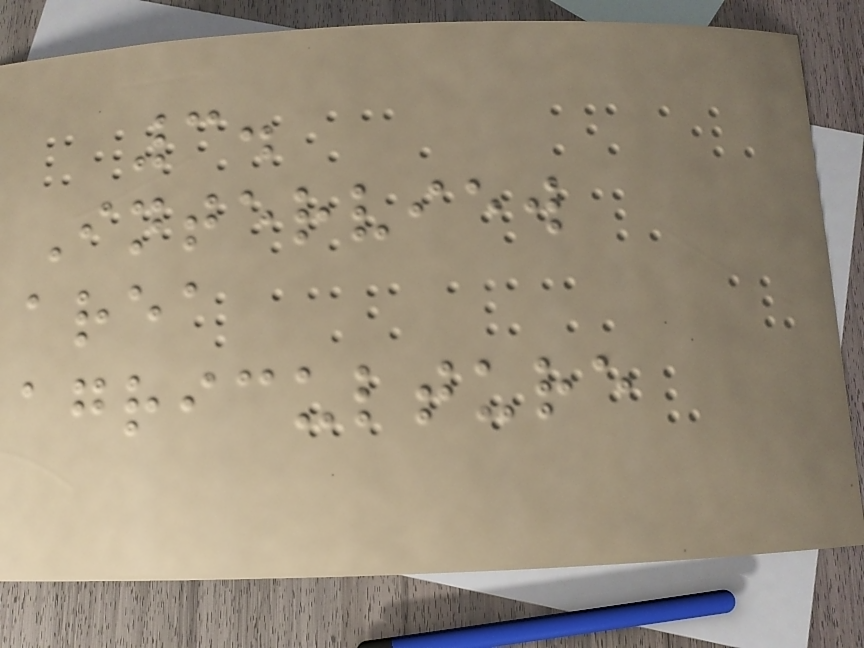3.
Interview
area
agriculture
